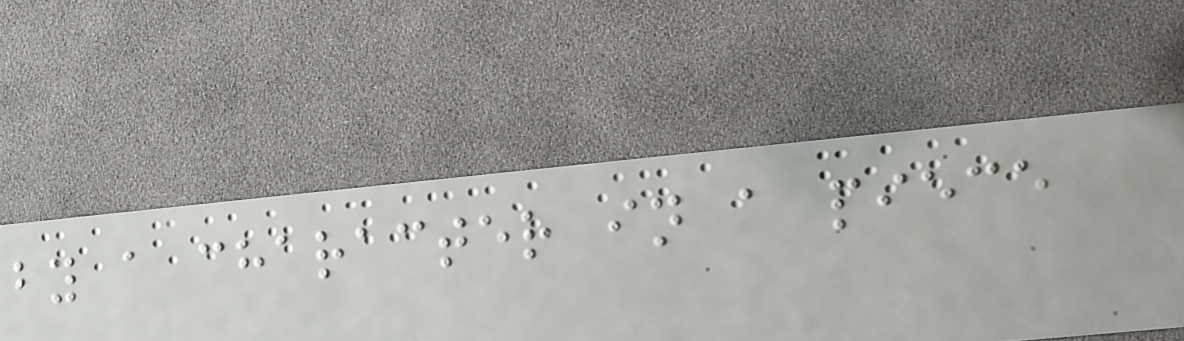by a character in a piece
